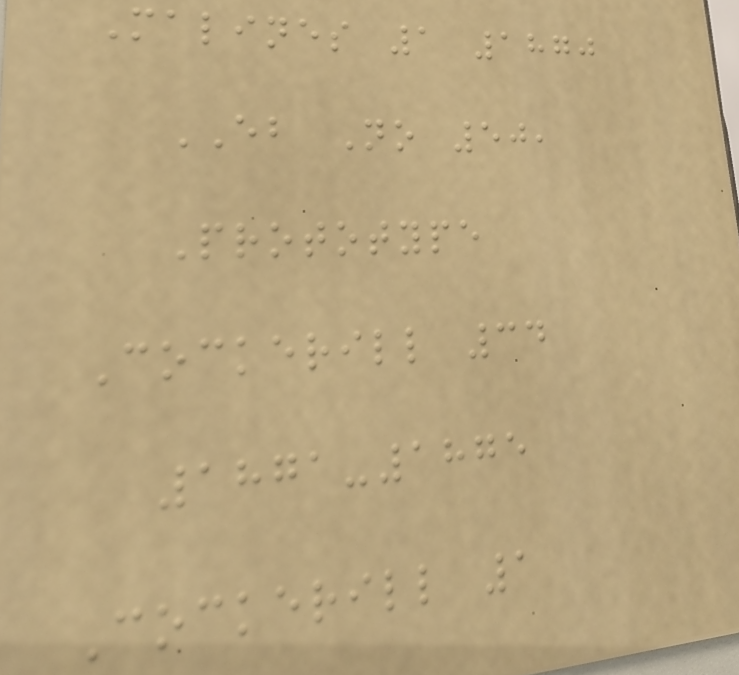Malines 1 1870
EB No 50,
Prototype
Cockerill 34
1871-1875
Cockerill 1
